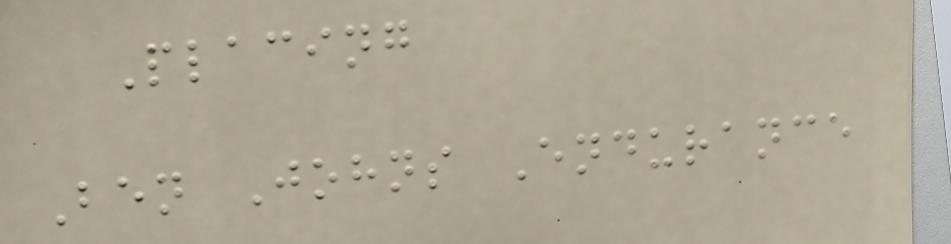Placing
Ben Johns Endurance
